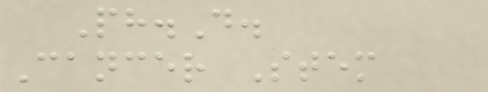Ph.D.
Cancer Stem
